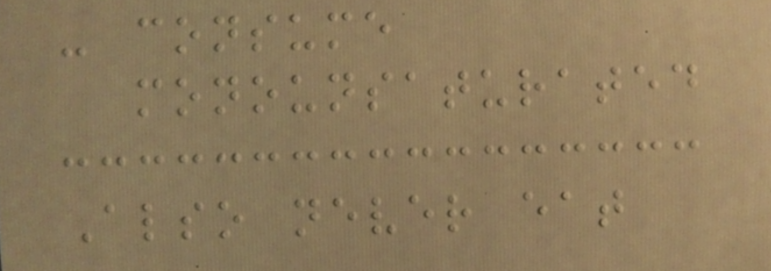- consume
monounsaturated
Also never eat
